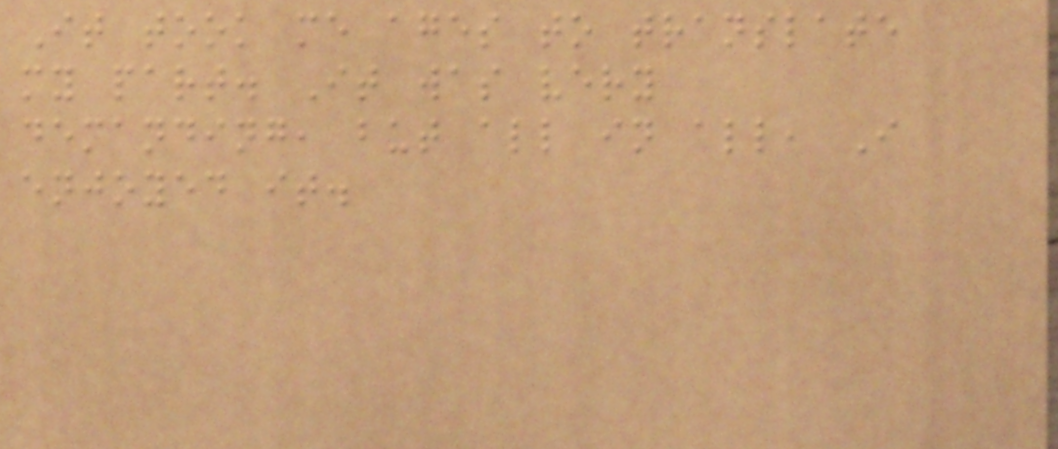It took me ages to translate
my part. It was very
demanding, but all in all, I
enjoyed it.
